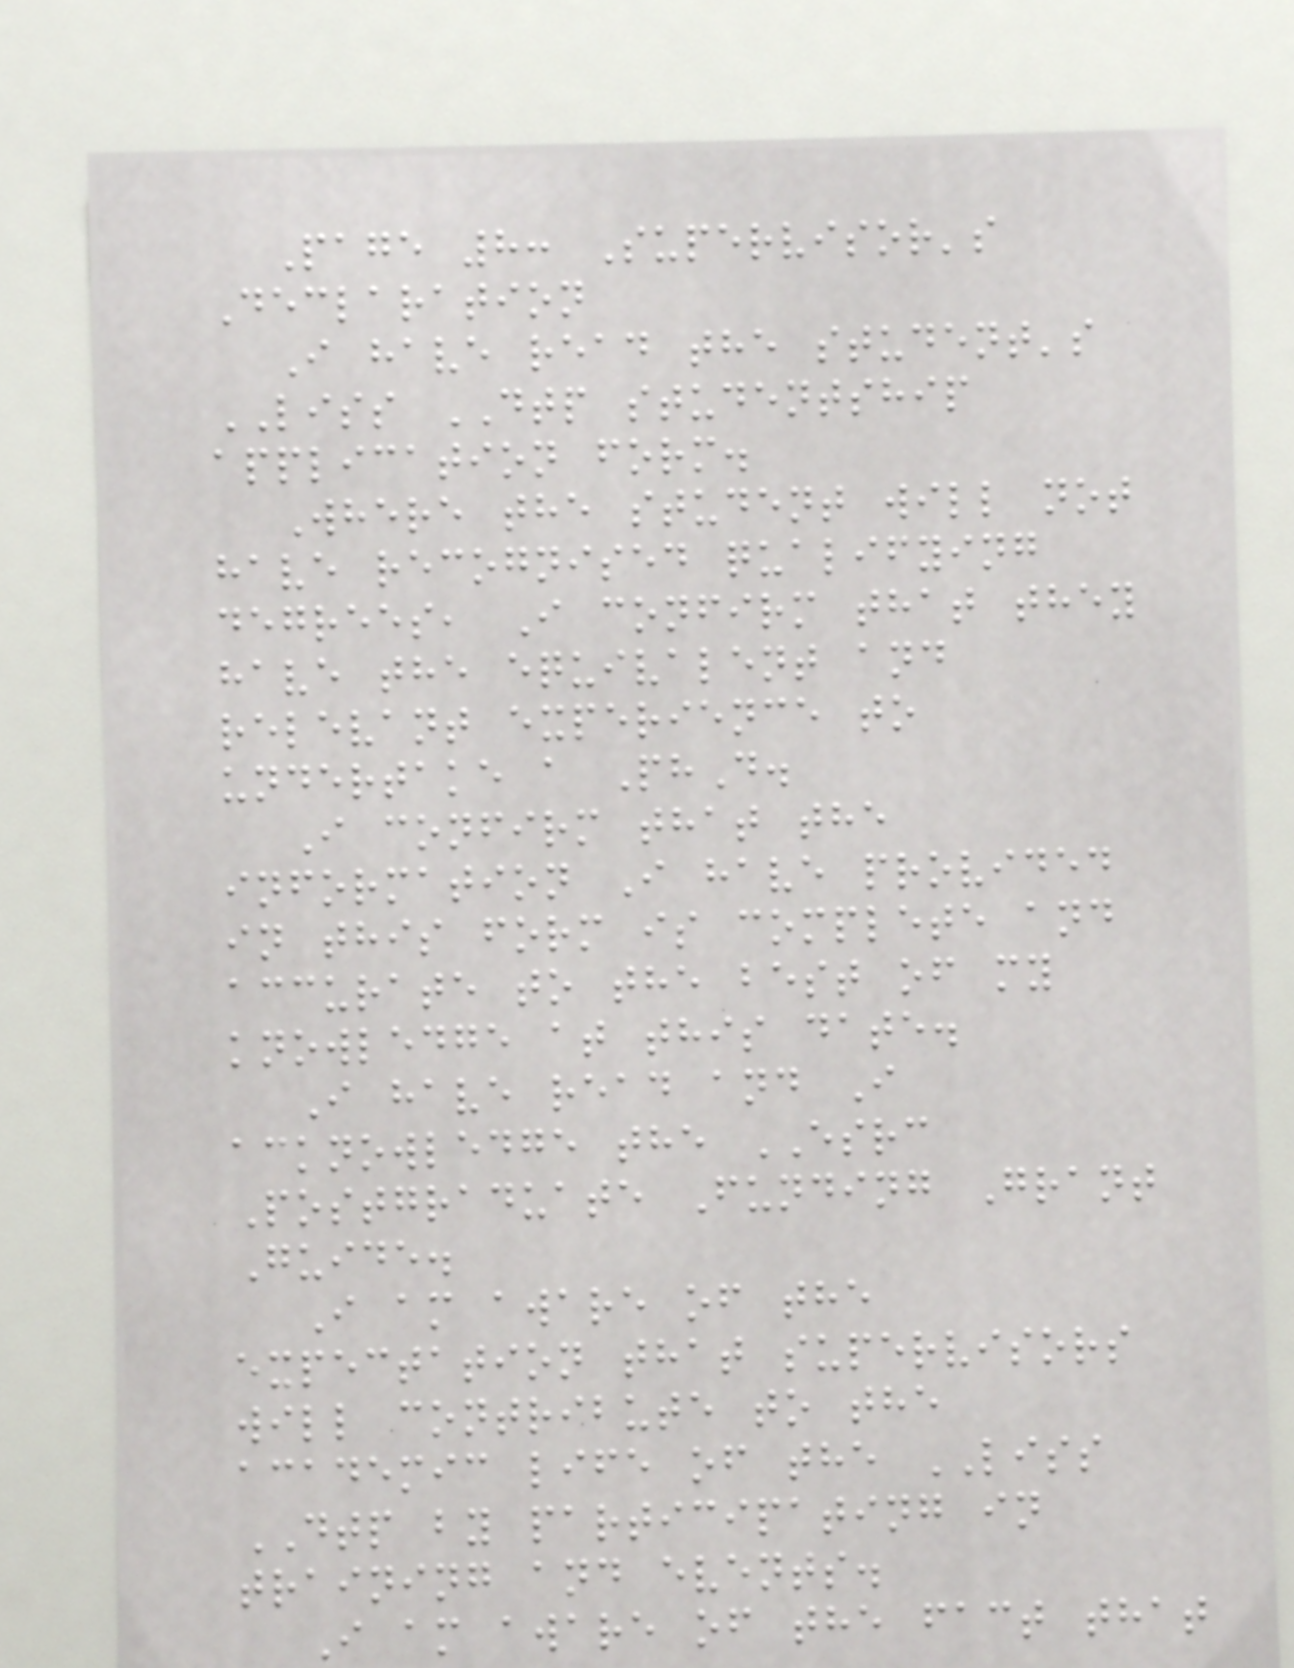Page 8: Supervisor's
Declaration
I have read the student's
LISS DTP studentship
application form.
Where the student will not
have recognised qualifying
degrees, I confirm that they
have the equivalent and
relevant experience to
undertake a PhD.
I confirm that the
information I have provided
in this form is complete and
accurate to the best of my
knowledge at this date.
I have read and I
acknowledge the ESRC
Postgraduate Funding Grant
Guide.
I am aware of the
expectation that supervisors
will contribute to the
academic life of the LISS
DTP by participating in
training and events.
I am aware of the fact that
